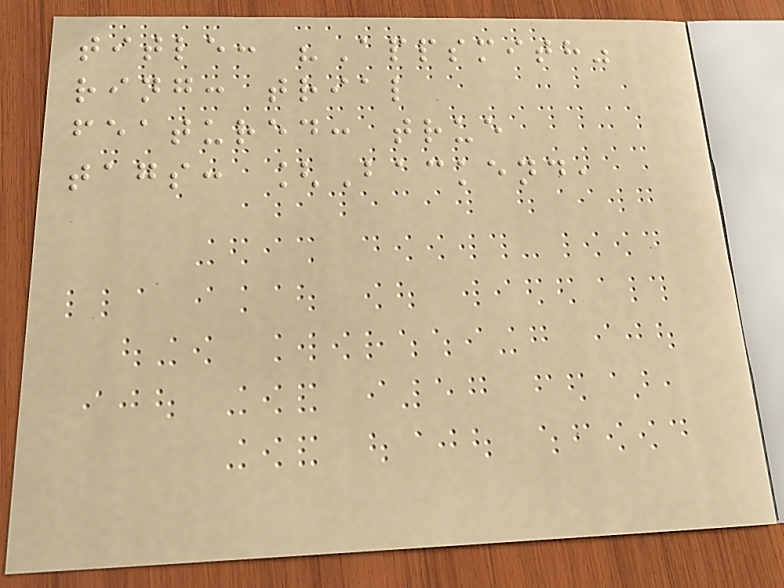title: "Appsmith"
ring: trial
featured: true
tags: [Backend,
